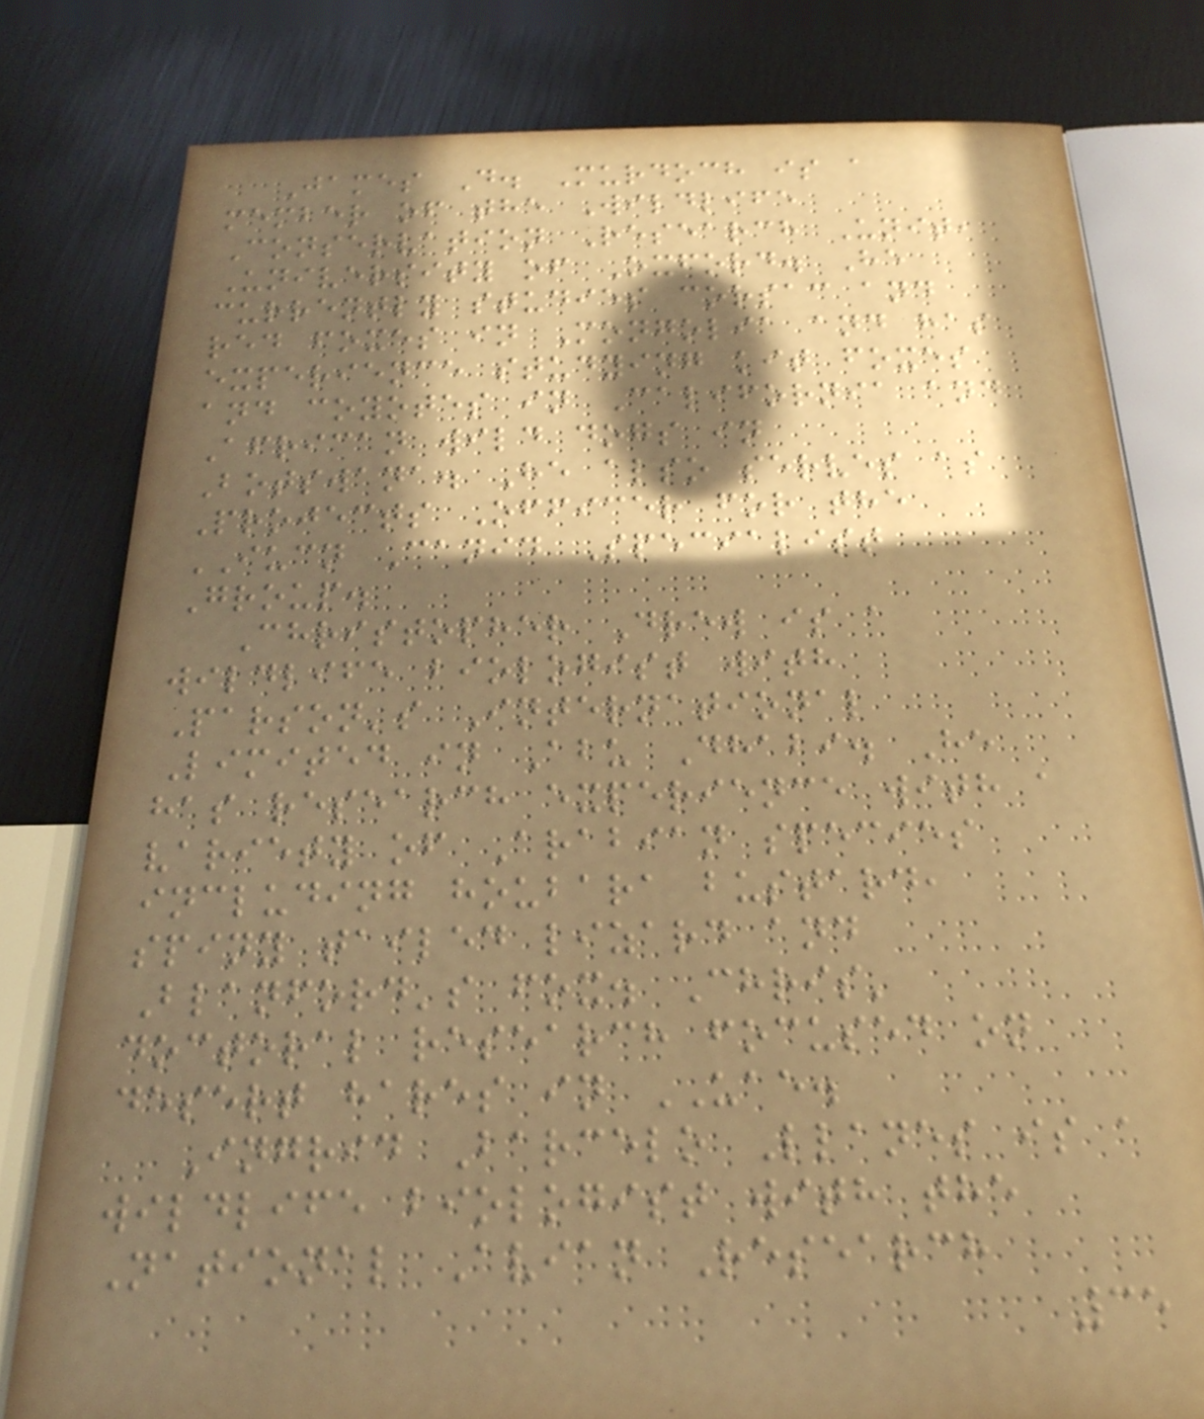James D. Murdoch is a
member of the Wildlife
Conservation Research Unit,
University of Oxford. He
currently studies corsac and
red foxes in Mongolia and has
experience studying kit foxes
and coyotes in California and
African wild dogs in
Botswana. He also serves as
Projects Officer for the
IUCN Canid Specialist
Group.
Christopher Drew is a
wildlife biologist with
Parson's International
Limited in Abu Dhabi. He
has research experience with a
variety of Arabian species
including houbara bustard,
spiny tailed lizard and
Blanford's fox. Chris'
doctoral research focused on
desert hares in UAE.
Ingrid Barcelo Llanes is a
wildlife biologist with the
National Avian Research
35
